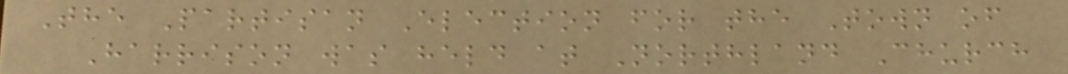The Partisan Election for the Town of
Harrison was held at Northland Church
